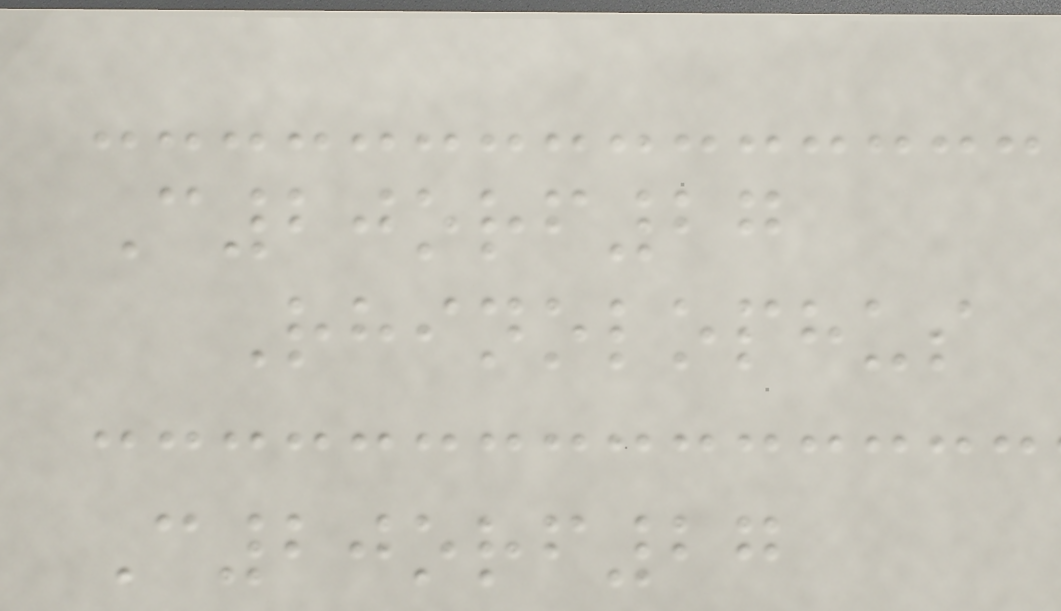C20orf27
Rhinolophus
C20orf27
